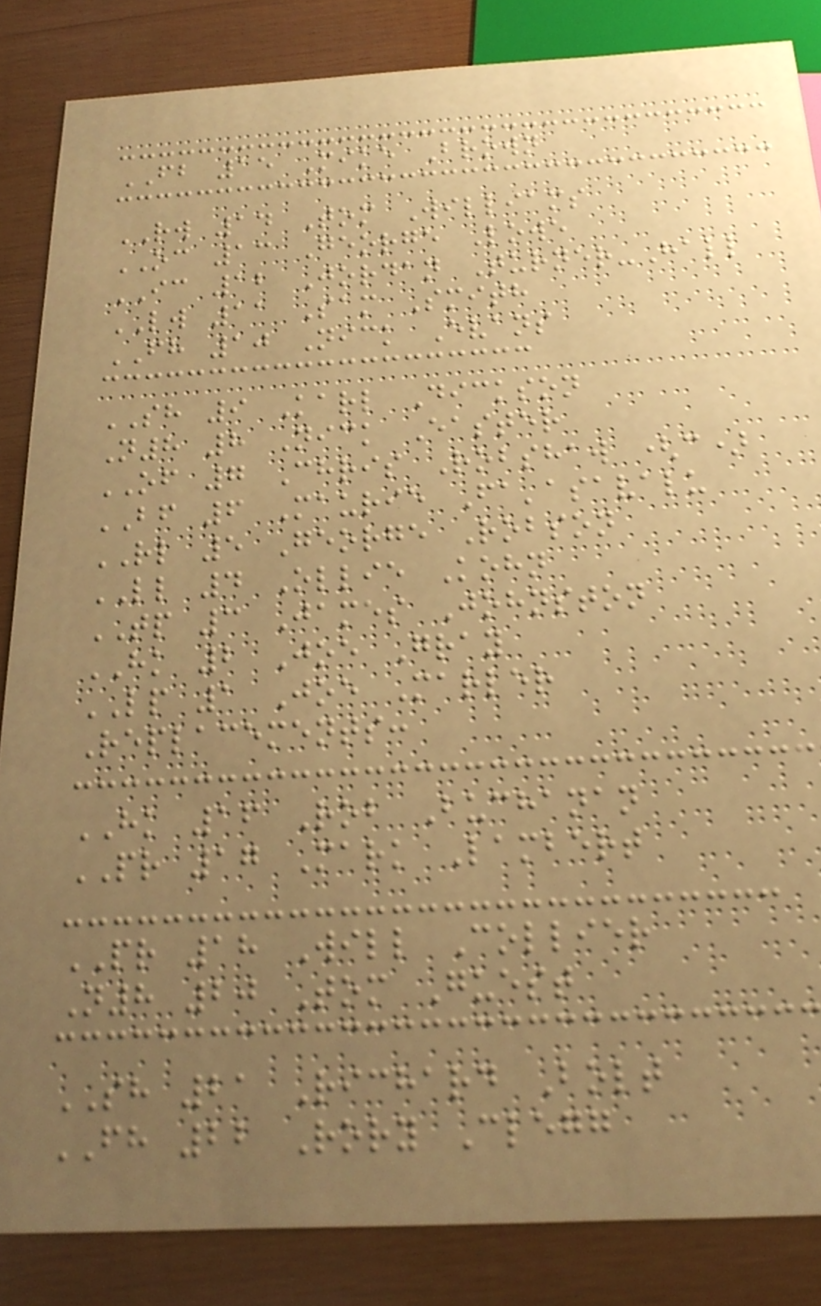FB 15 Mike Brown
RW 14 Tom Williams
OC 13 George Lowe
IC 12 Jordan Turner-Hall
LW 11 Sam Smith
FH 10 Nick Evans
SH 9 Karl Dickson
N8 8 Nick Easter
OF 7 Chris Robshaw (c)
BF 6 Maurie Fa'asavalu
RL 5 George Robson
LL 4 Ollie Kohn
TP 3 James Johnston
HK 2 Joe Gray
LP 1 Joe Marler
Replacements:
HK 16 Rob Buchanan
PR 17 Mark Lambert
PR 18 Will Collier
N8 20 Tom Guest
SH 21 Richard Bolt
FH 22 Rory Clegg
